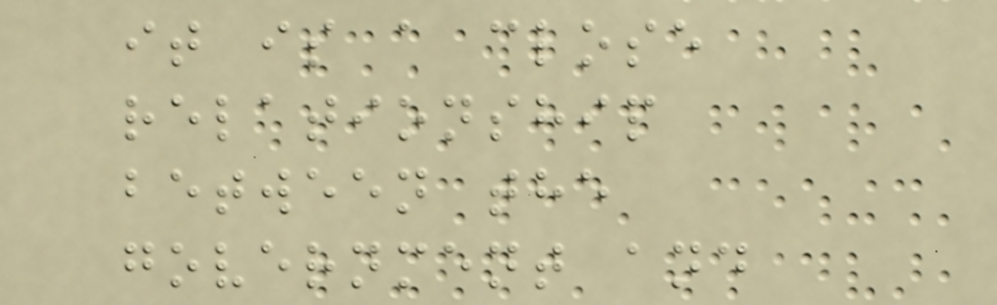it is a close
relationship
between the
government and
